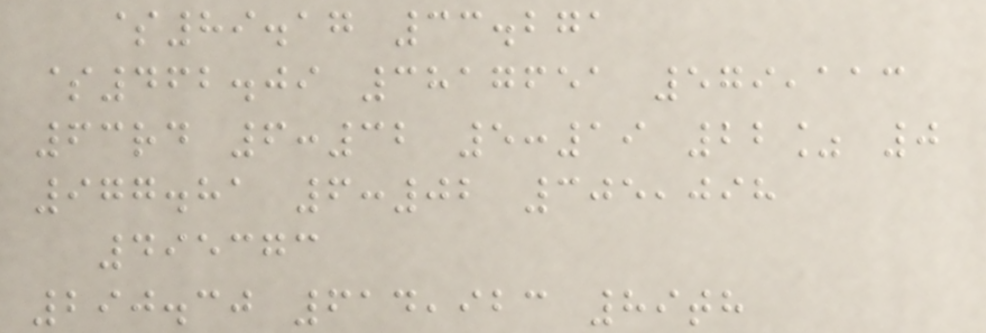$89.17 33.271
$462.09 3817651 579,113
63rd 6:32 5:19 22% 0
977.81 6:02 305,098
495373
290.30 614,923 89th
